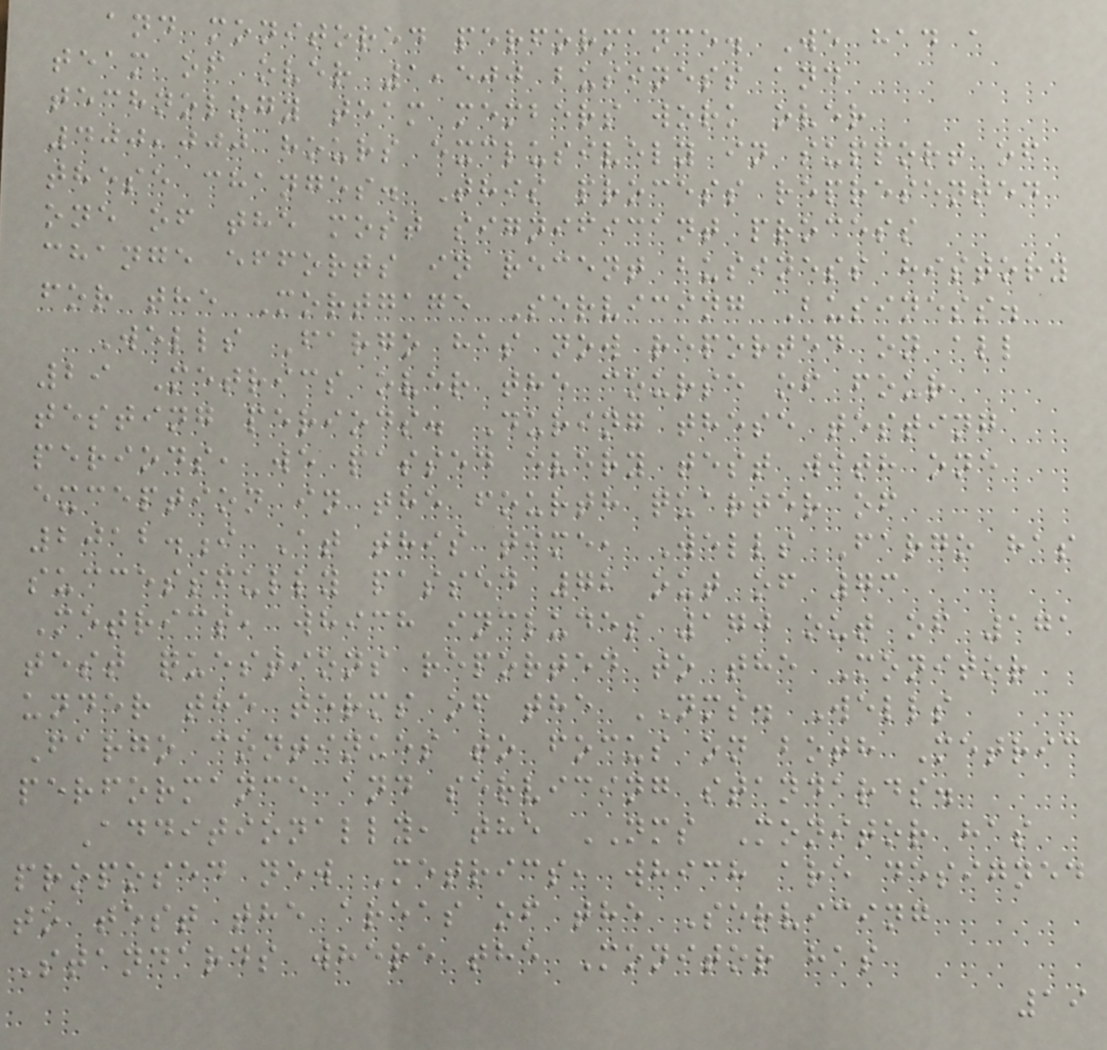and monitored performance. We had a
team of over 1,500 business and
technology team members work over
400,000 hours exclusively in support of
these changes. This process represented
one of the most significant process
change efforts in recent business history
for the Mortgage Servicing Business.
Wells Fargo has now reported on all
29 Metrics over the course of four
testing periods. During these testing
periods, we passed every test with one
exception in the fourth quarter of
2012.i At this time, Wells Fargo has
successfully passed 72 out of 73
Metrics, which includes 170 out of 171
test questions reported to the Monitor
under the terms of the NMS. Wells
Fargo continues to focus on both Metric
performance and servicing standards.
Additionally, the NMS Monitor has
proposed new Metrics, which are designed
to test the areas of the Servicing
Standards where the Monitor has
19
